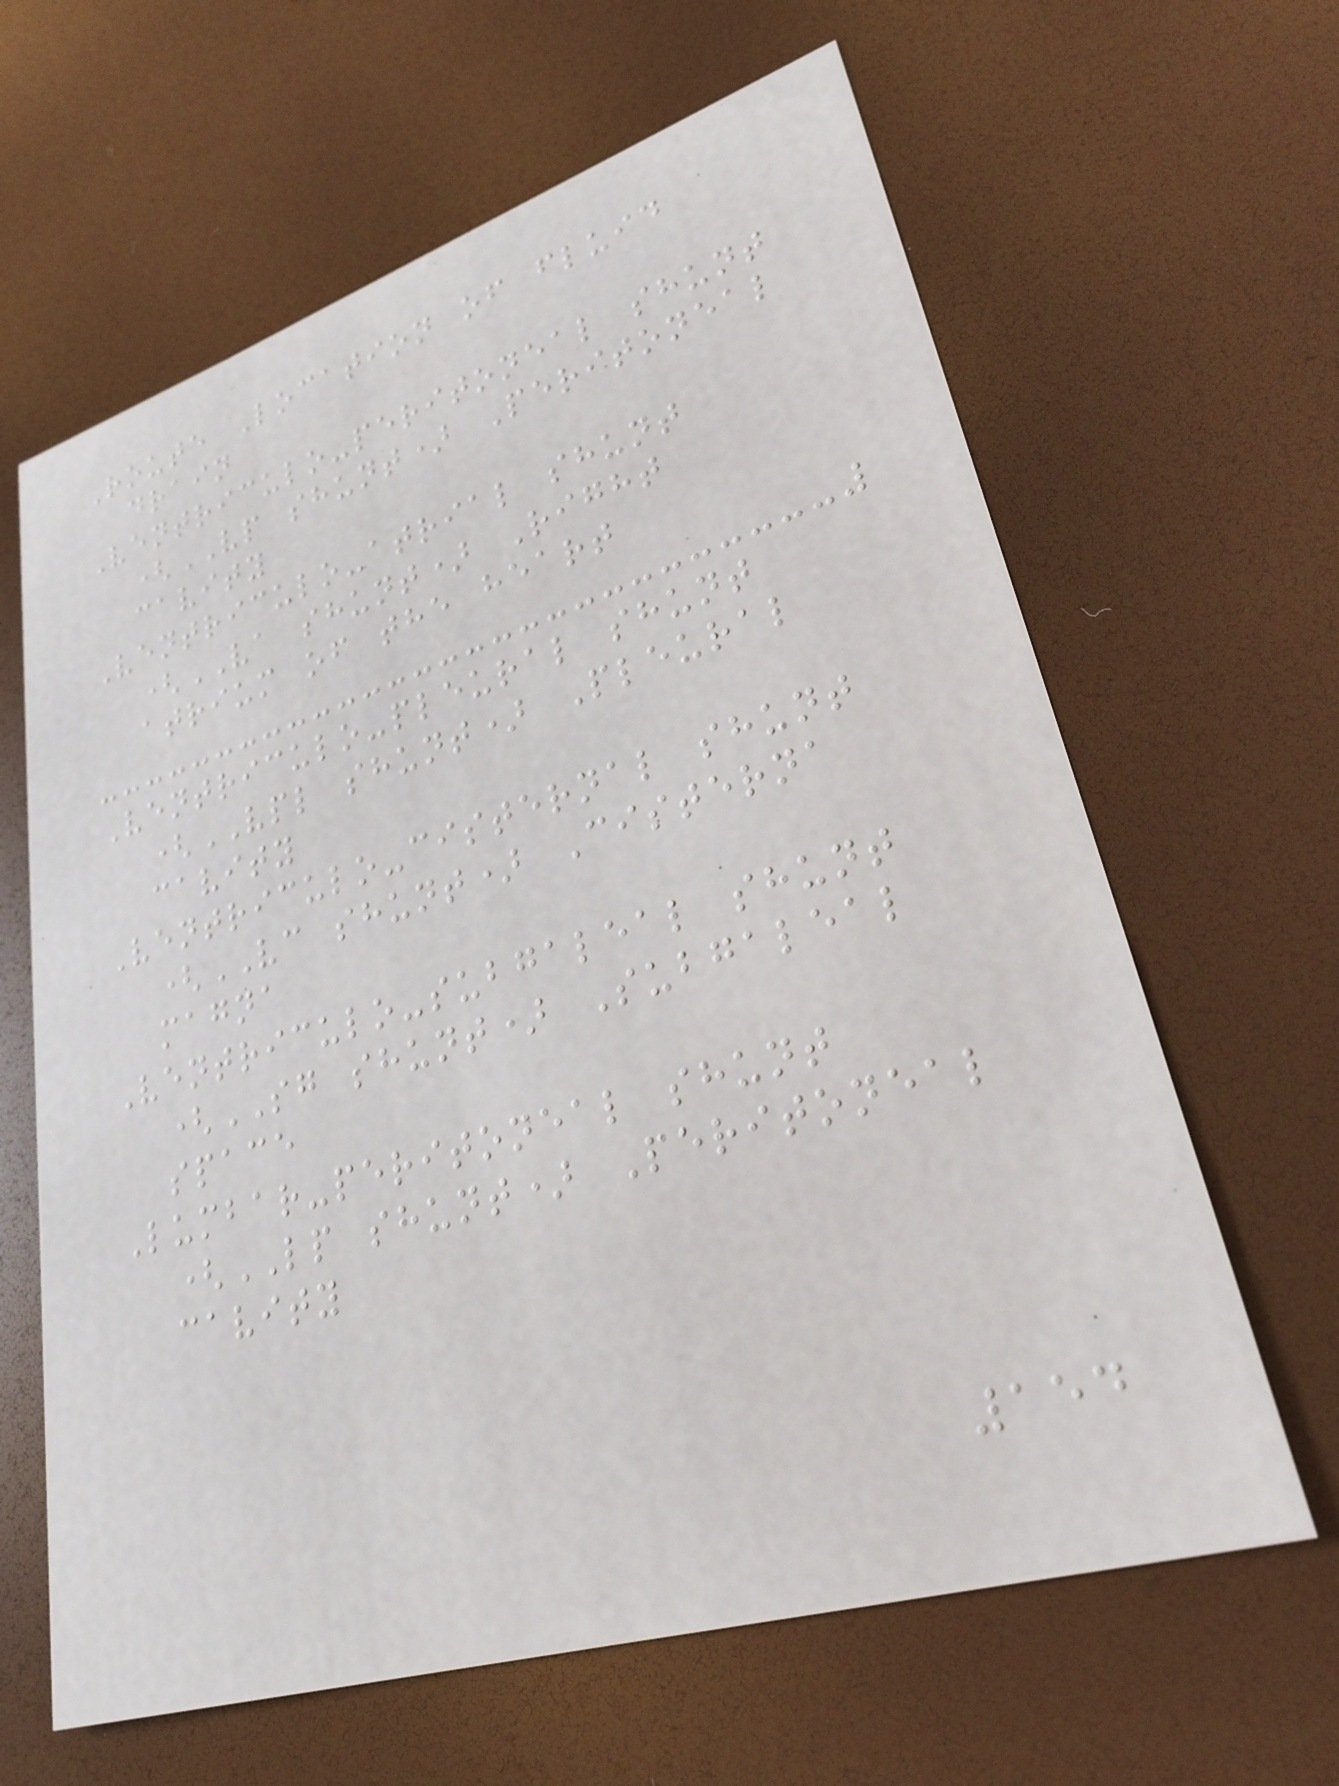Route Location of fluid
drain
Ventriculo-peritoneal shunt
(VP shunt) Peritoneal
cavity
Ventriculo-atrial shunt
(VA shunt) Right
atrium of the heart
Ventriculo-pleural shunt
(VPL shunt) Pleural
cavity
Ventriculo-cisternal shunt
(VC shunt) Cisterna
magna
Ventriculo-subgaleal shunt
(SG shunt) Subgaleal
space
Lumbar-peritoneal shunt
(LP shunt) Peritoneal
cavity
154
